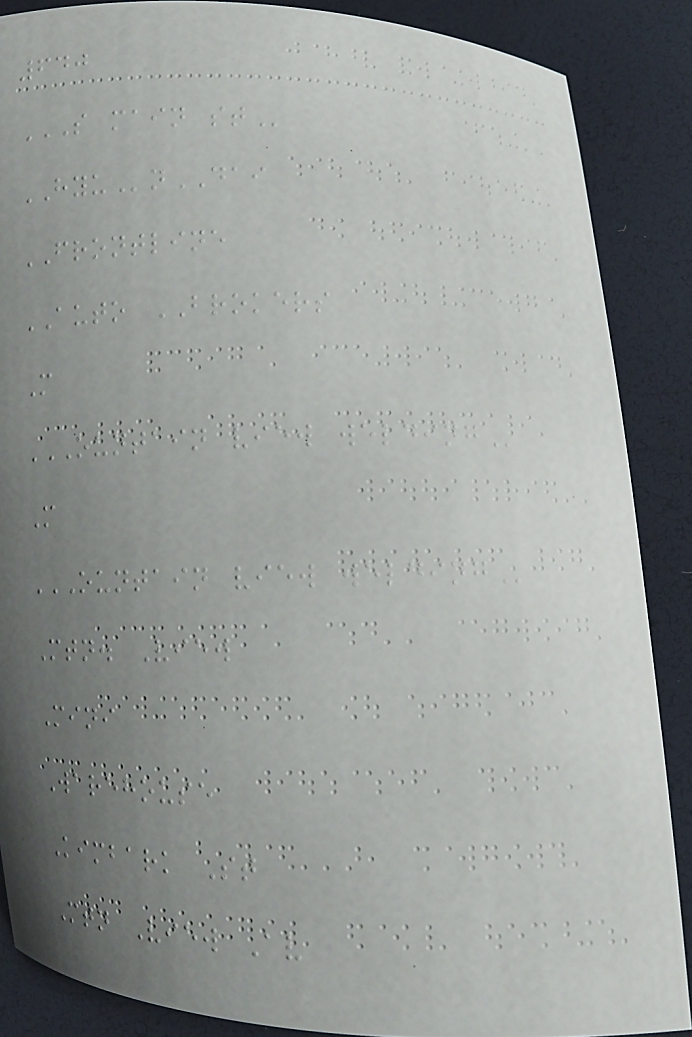640
S MAIN ST
HYUnDAI
FRONTLINE
AUTO BROKERS
M
OUNTAIN VIEW WELDING
M
OUNTAIN VIEW WELDING
Mtn. View
Mini
Warehouse
Kimbark St
Mtn View Av
